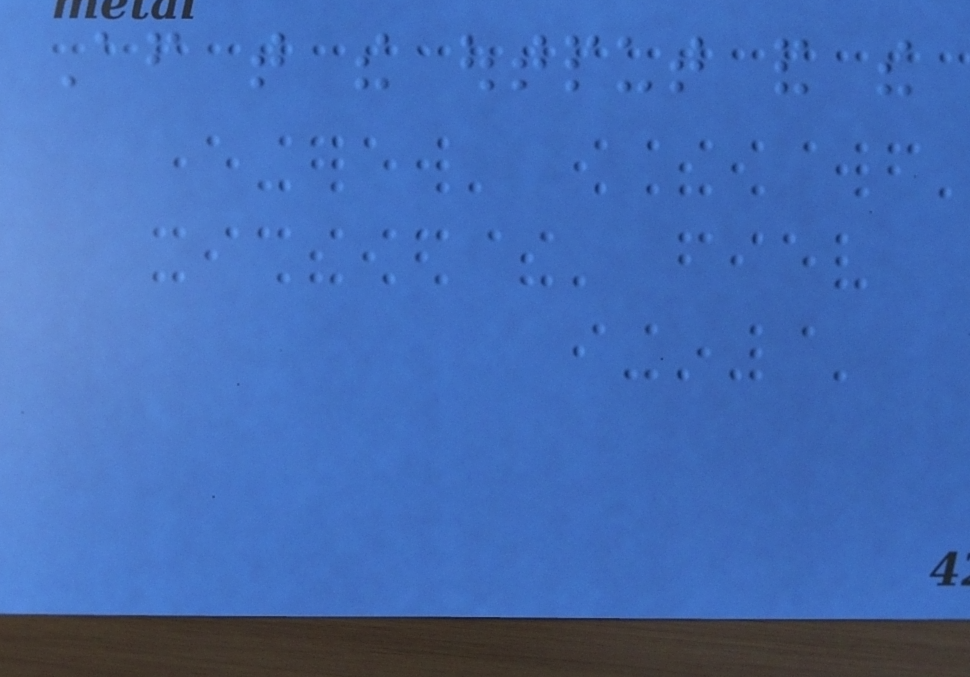After that the output and the
